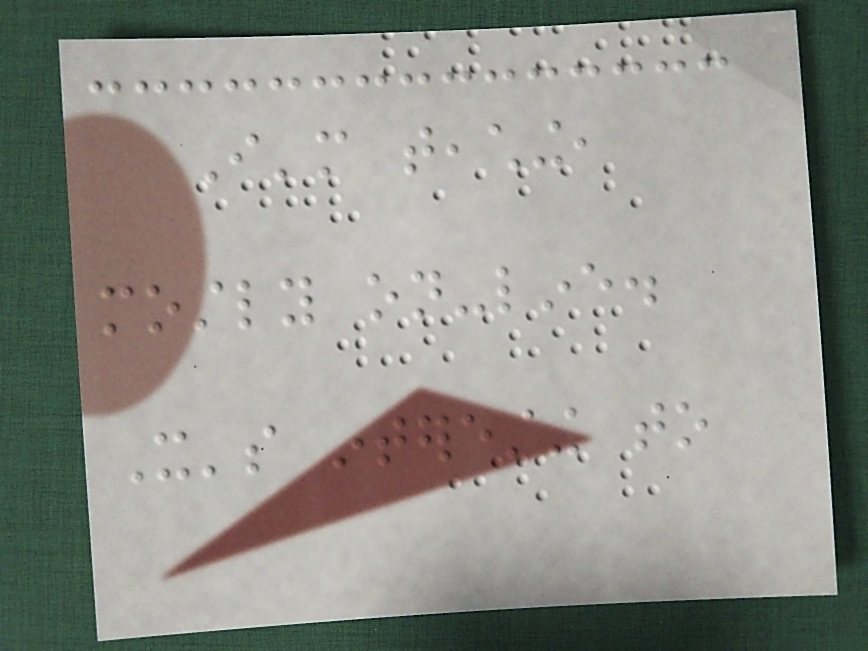I'm teaching,
mostly on-line.
It's interesting to
